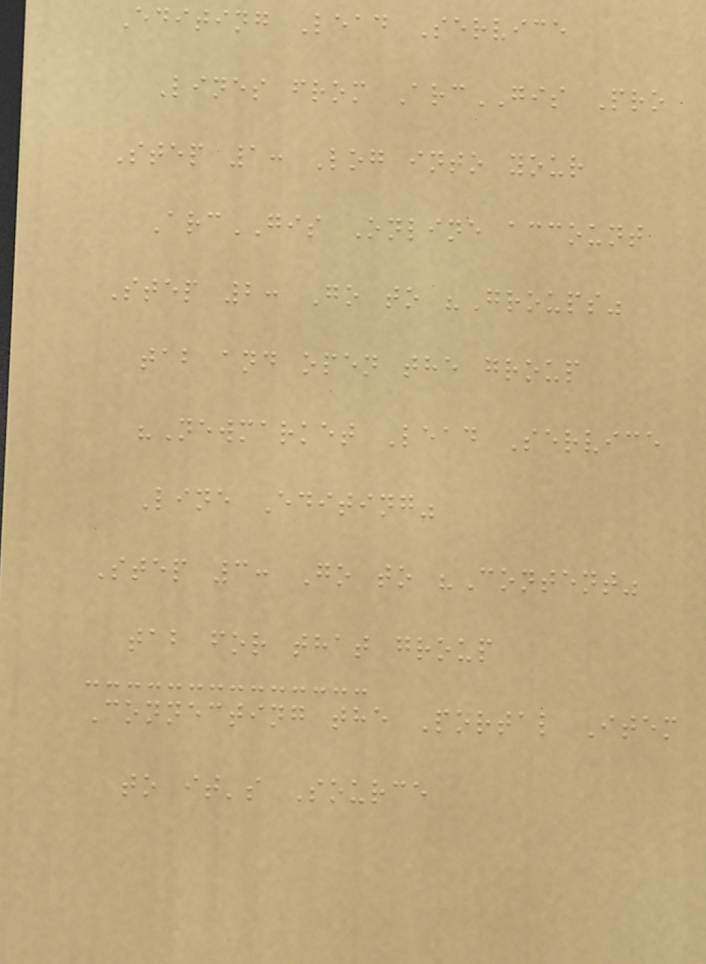Editing Lead Service
Lines from ArcGIS Pro
Step 1: Log into your
ArcGIS Online account
Step 2: Go to "Groups"
tab and open the group
"Newmarket Lead Service
Line Editing"
Step 3: Go to "Content"
tab for that group
Connecting the Portal Item
to it's Source
